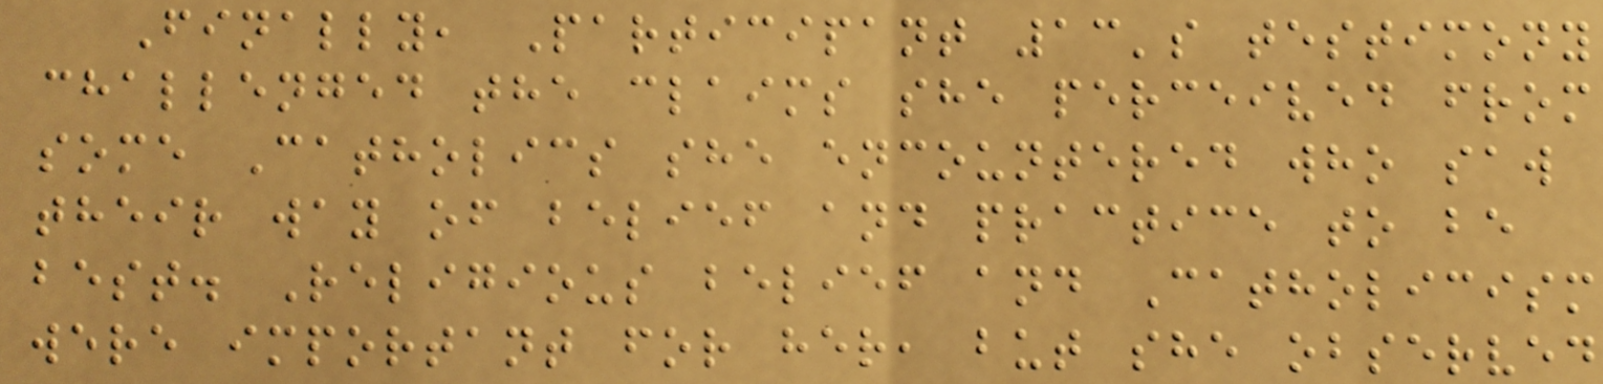Finally, Participant 13's testimony
challenged the claims she perceived from
some Catholics she encountered who saw
their way of belief and practice to be
best. Religious belief and Catholicism
were important for her, but she observed
